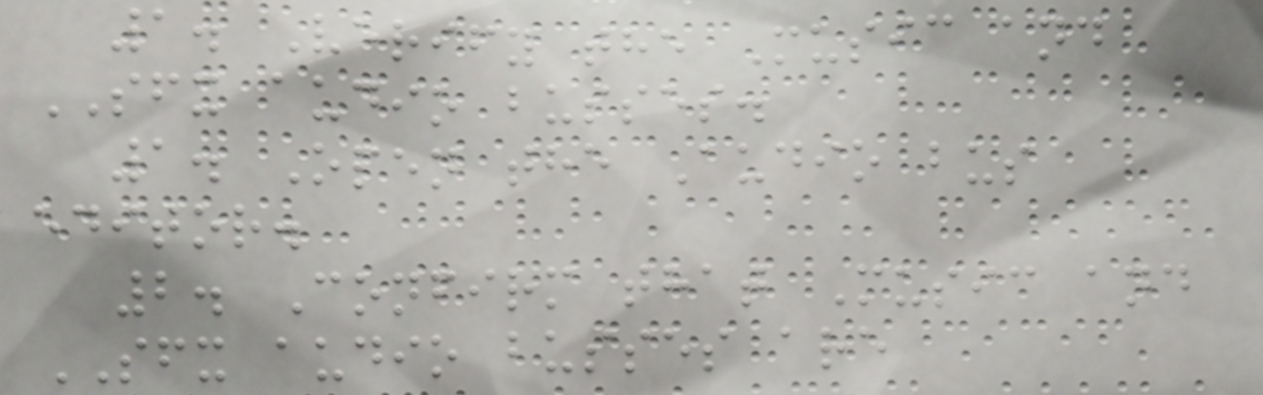1. Verify the Music and
SFX audio busses.
1. Open the Audio bus
editor.
2. Confirm that Music and
SFX audio busses are
